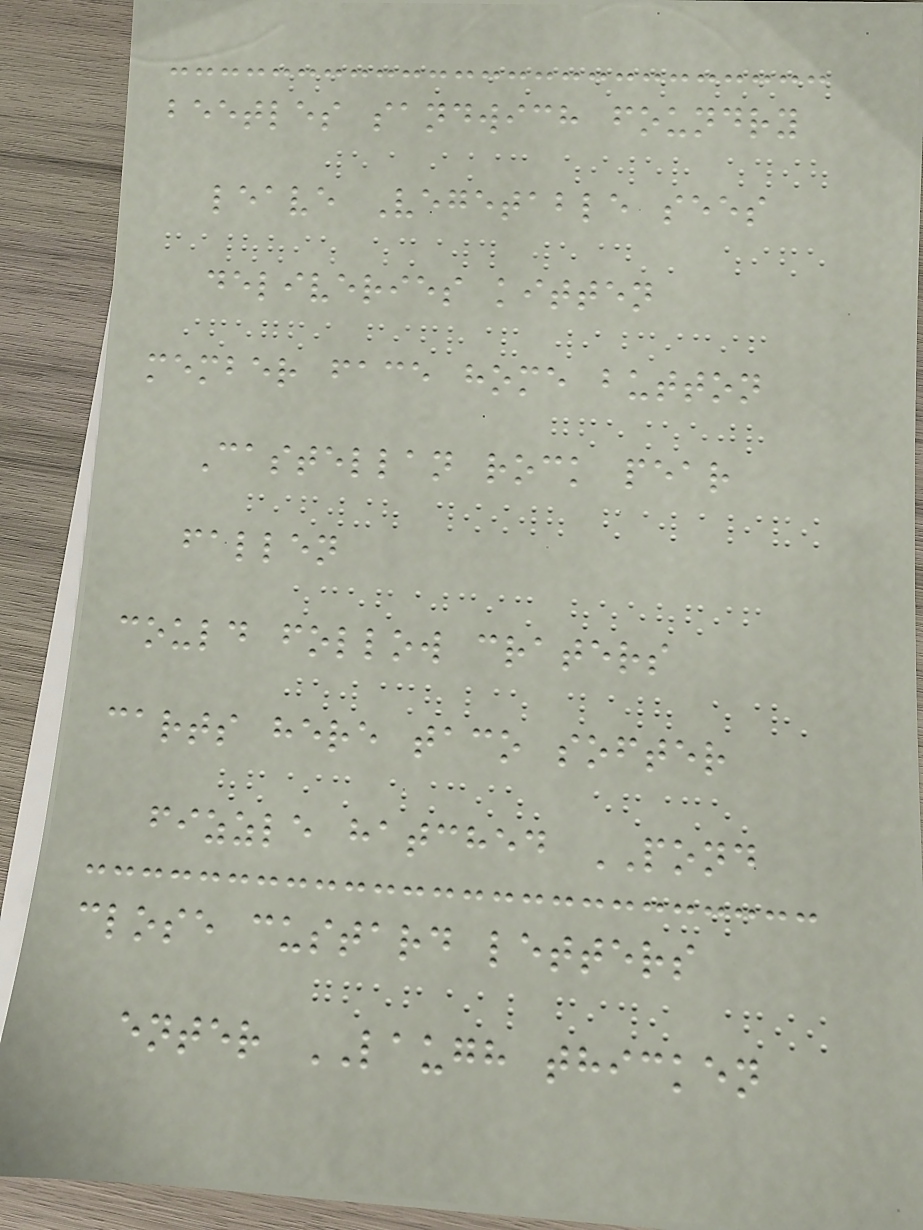beetles sandwich foundry
leave Vegetable sees
deliveries kitten
member face home button
Castellan rock pear
fallen
could follow craters
carts here taco softer
fizzle hatched POND
close custard letters
enter LAUGH thicken
